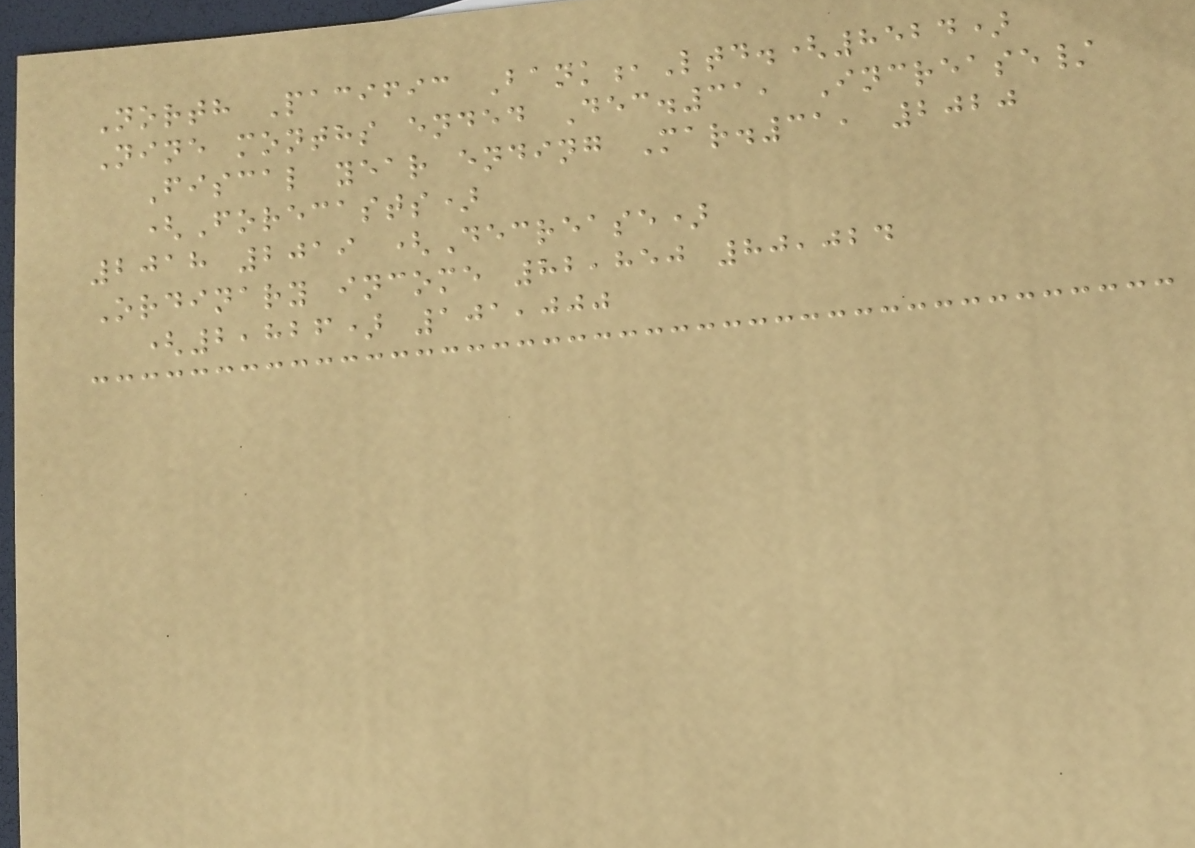North Pacific Bank,Ltd.(8524)
Nine months ended Dec.31, Increase/
Fiscal year ending Mar.31, 2020
(Forecasts)
2018 2019 (Decrease)
Ordinary income 82,850 80,024
(2,826) 101,000
